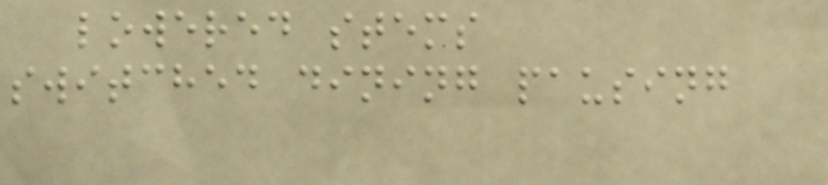lowered stems
switched dining pausing
